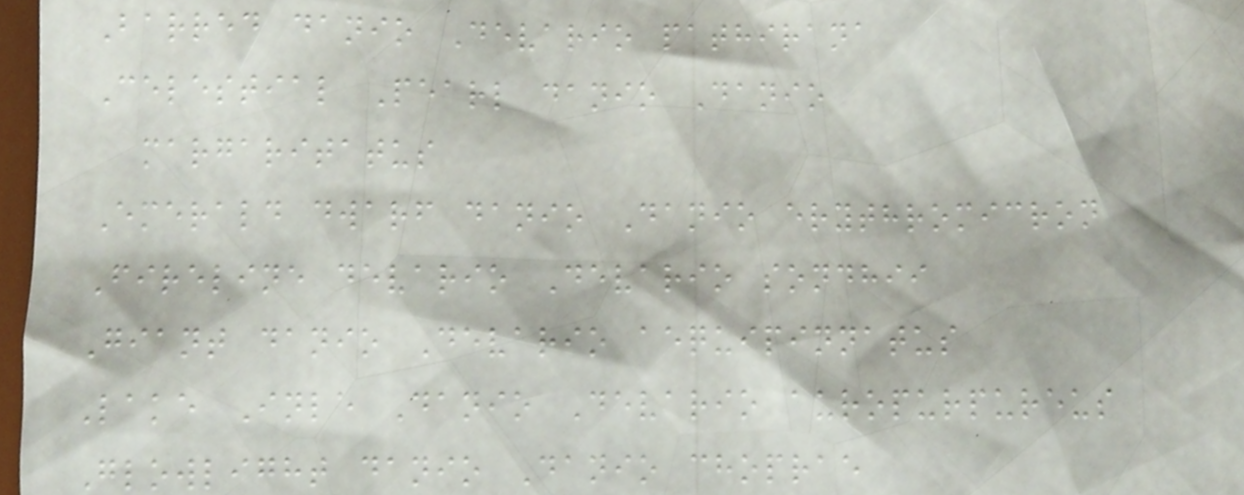Barred danio Devario pathirana
Celestial Pearl danio Danio
margaritatus
Emerald dwarf danio Danio erythromicron
Fireline devario Devario sondhii
Giant danio Devario aequipinnatus
Lake Inle Danio Devario auropurpureus
Glowlight danio Danio choprae
